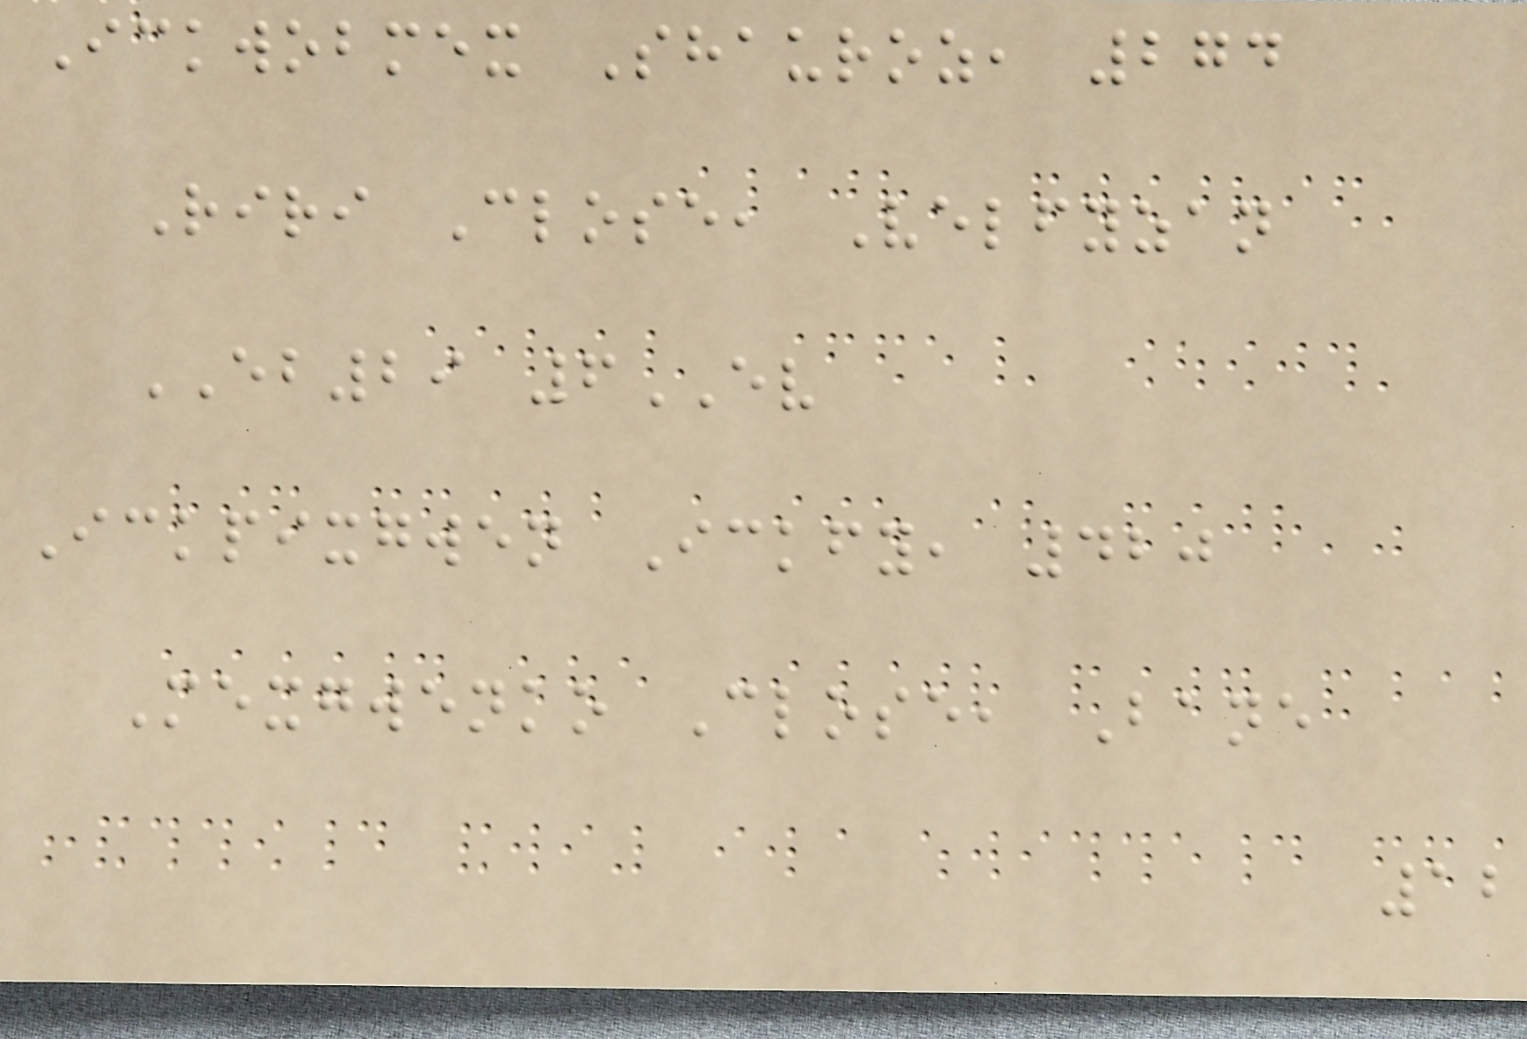Ickwobmex Shauroz, 274
Riri Close, Velfyzan
EB29 6EV
Ickpixgwen Ickfy, 420
Mexgwenko Close, Bane
12
